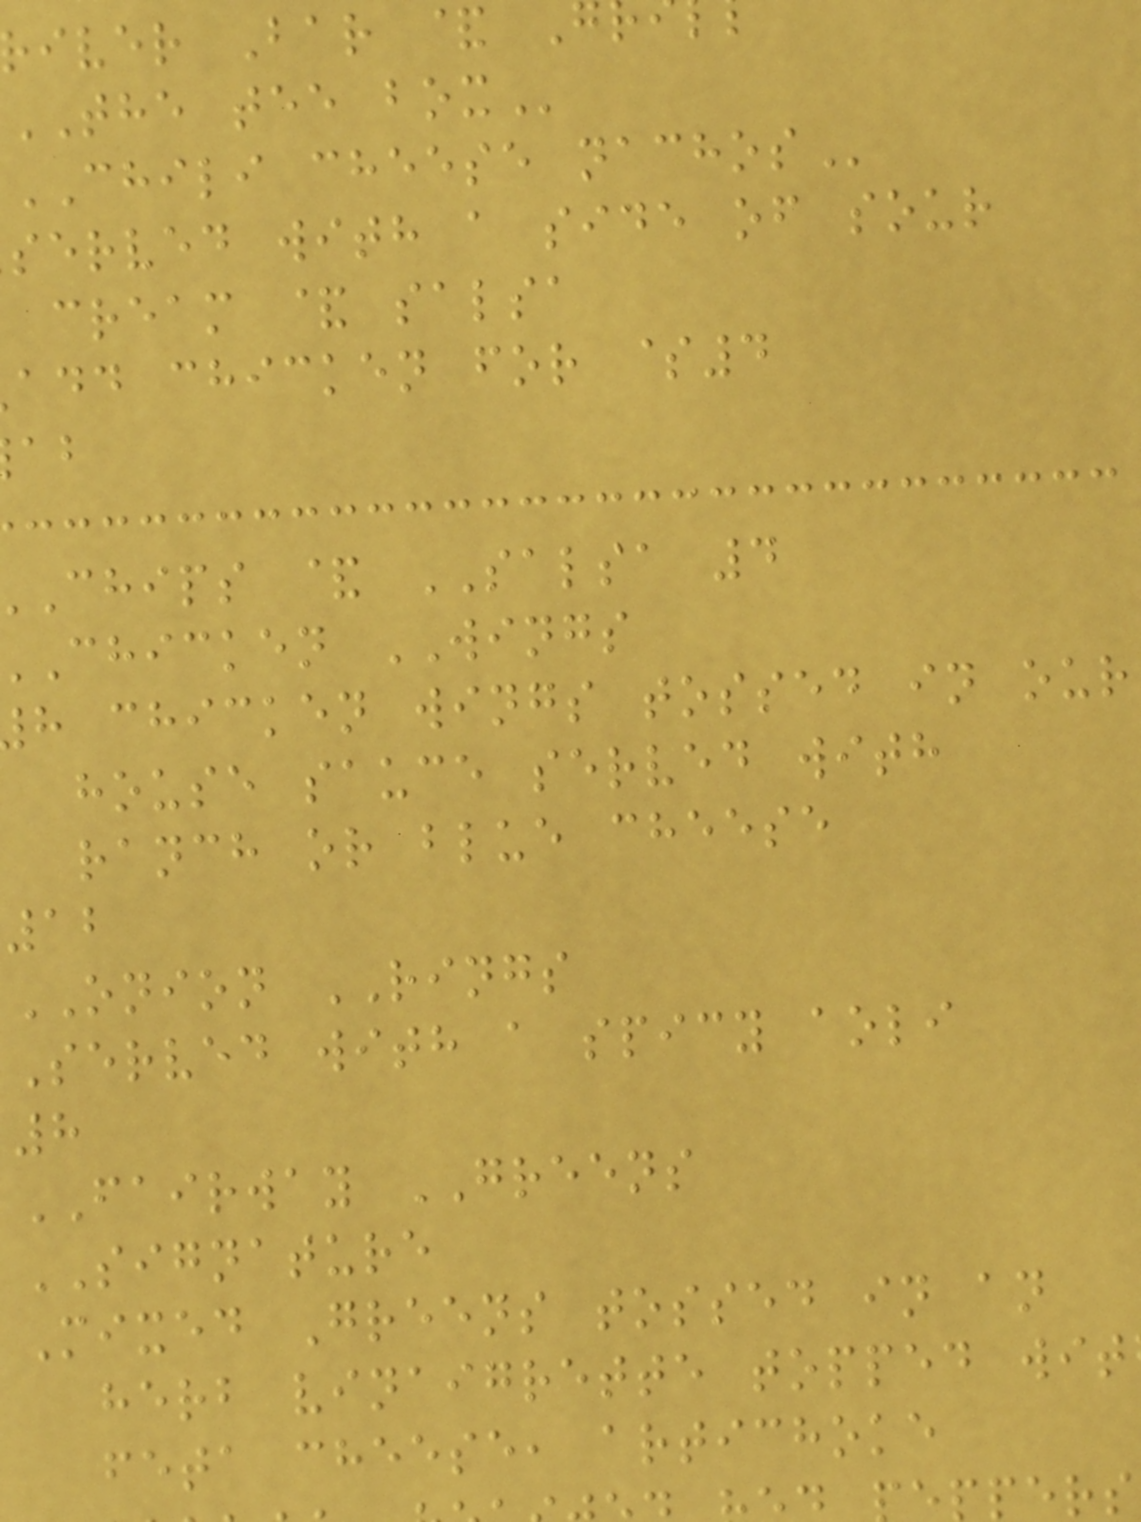river Bar &
THE tee
CHILI cheese
served with a side of sour
cream & salsa
add chicken for $4
chips & SALSA 4
chicken WINGS
h chicken wings tossed in our
house sauce served with
ranch or blue cheese
12
ONION RINGS
Served with a spicy aoli
8
FAIRWAY GREENS
SIGNATURE
Mixed Greens tossed in an
herb vinaigrette topped wit
feta cheese, artichoke
